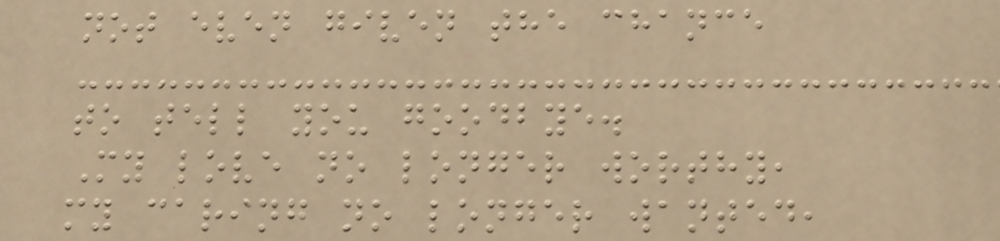not even given the chance
to tell you goodbye.
My love no longer worthy,
my caring no longer wanted,
